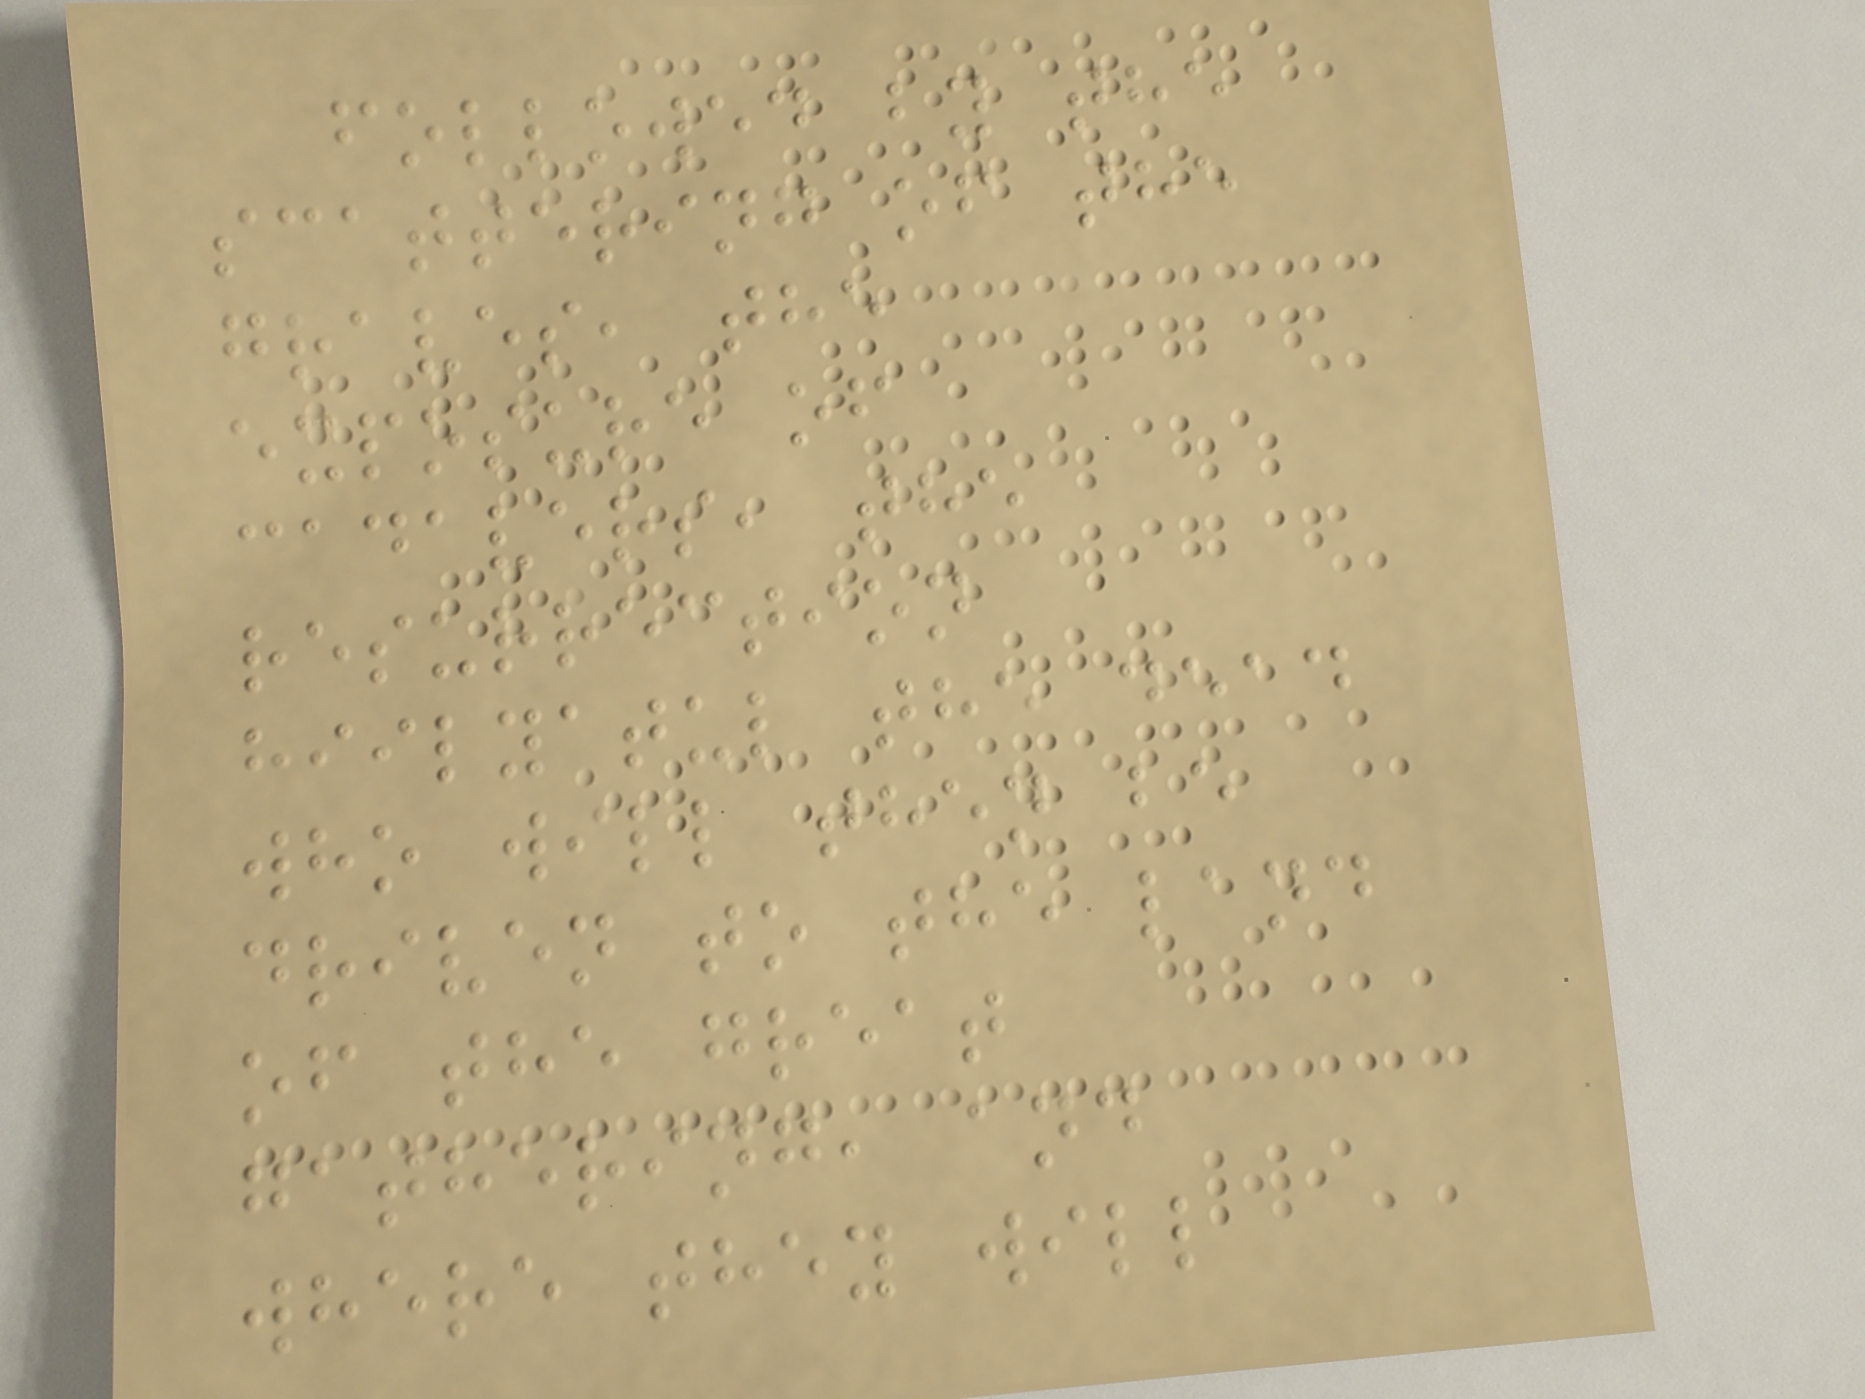followed by the
scattering of the
graves, the
exposure of
cadavers, the
resurrection
hiilyatul the dead
who will then be
driven to the land
of the great
gathering, and
where they will
